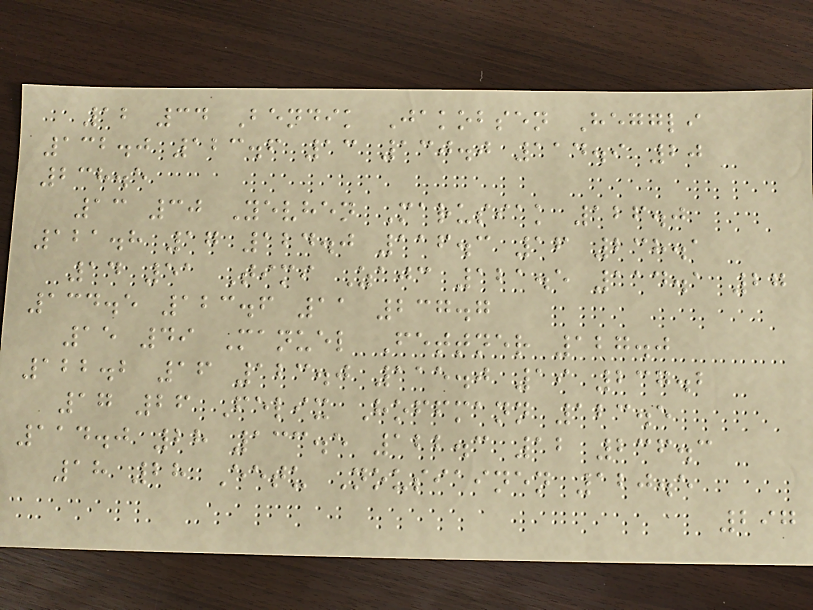12 34 Bendik Jakobsen Heggli
132.0 123.6 13 130.0 114.9 20
238.5
13 30 Yevhen Marusiak 126.0
121.8 17 124.0 116.3 16 238.1
14 51 Timi Zajc 121.5 114.1 27
134.5 123.6 11 237.7
15 49 Manuel Fettner 127.0
122.2 16 123.0 115.0 19 237.2
17 26 Felix Hoffmann 123.5
114.0 28 133.5 122.3 12 236.3
18 28 Eetu Nousiainen 120.5
297
